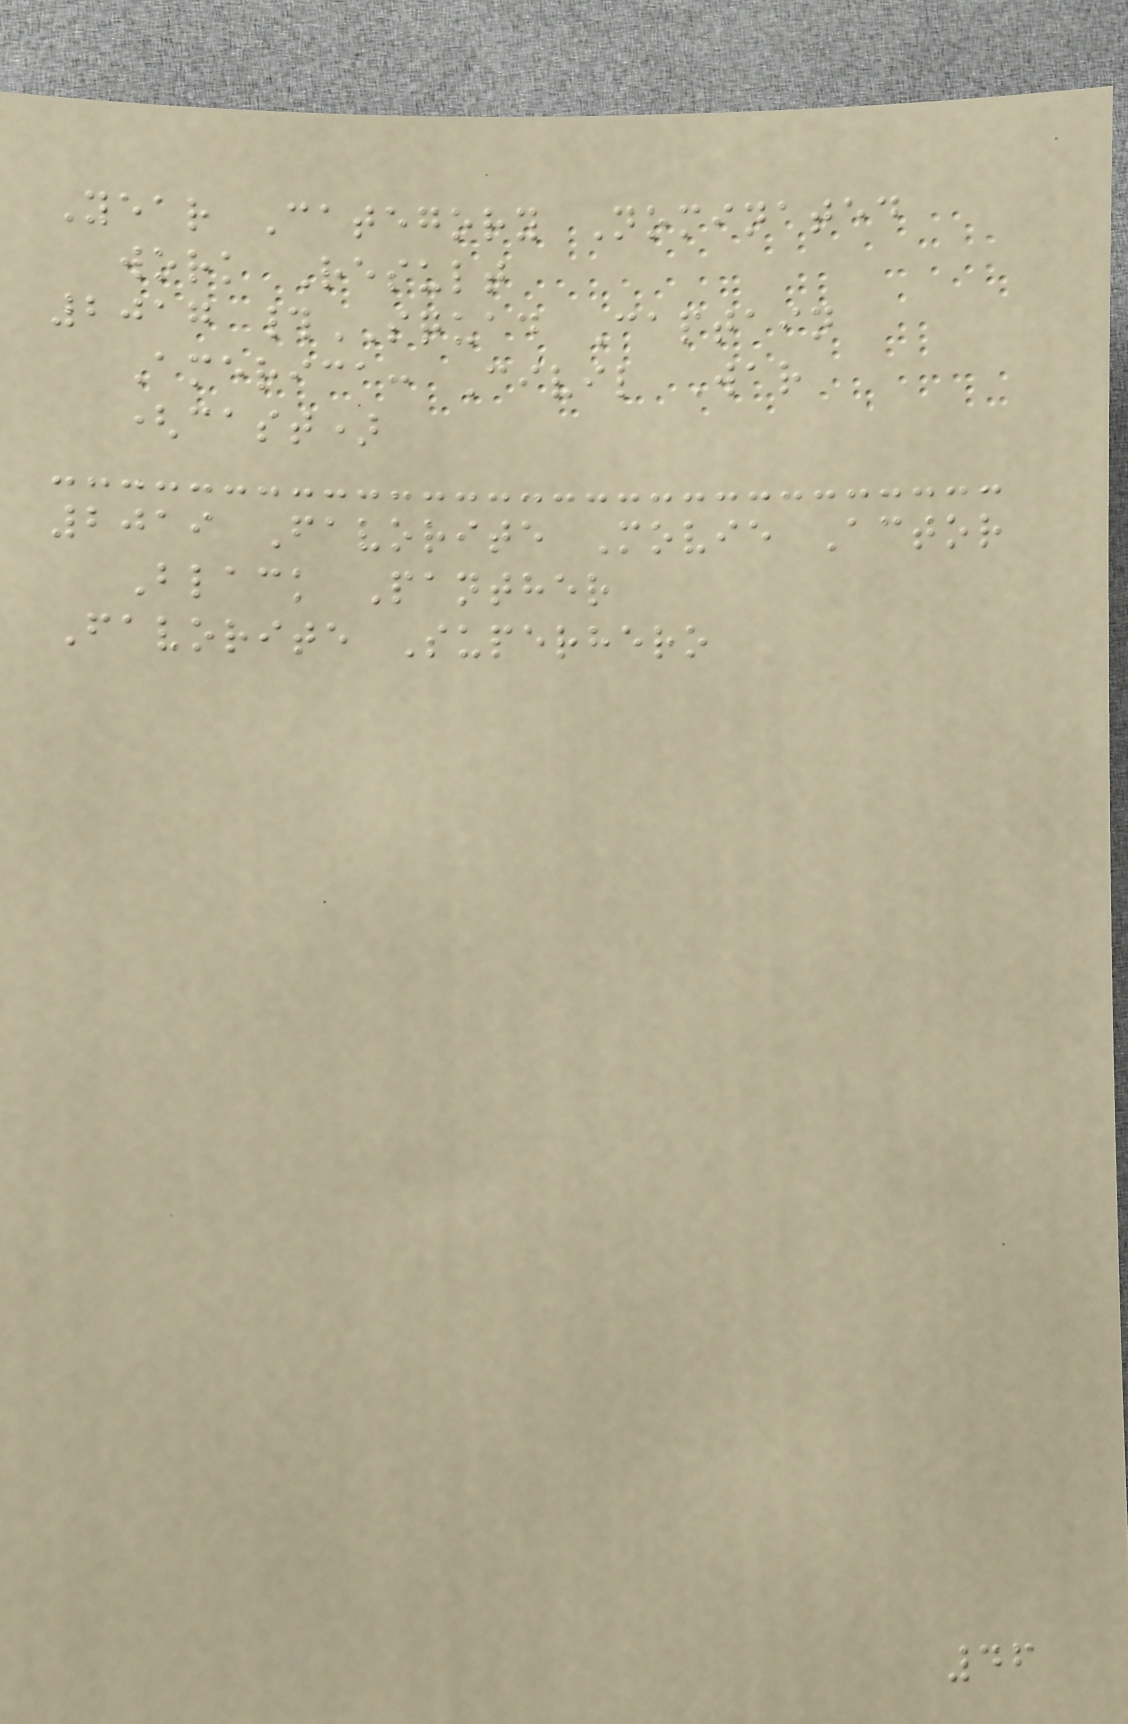Year Category Nominated
work Result
2017 #SQUAD Captain
America: Civil War
(cast)
2019 Favorite Movie Actor
Black Panther
Favorite Superhero
46
